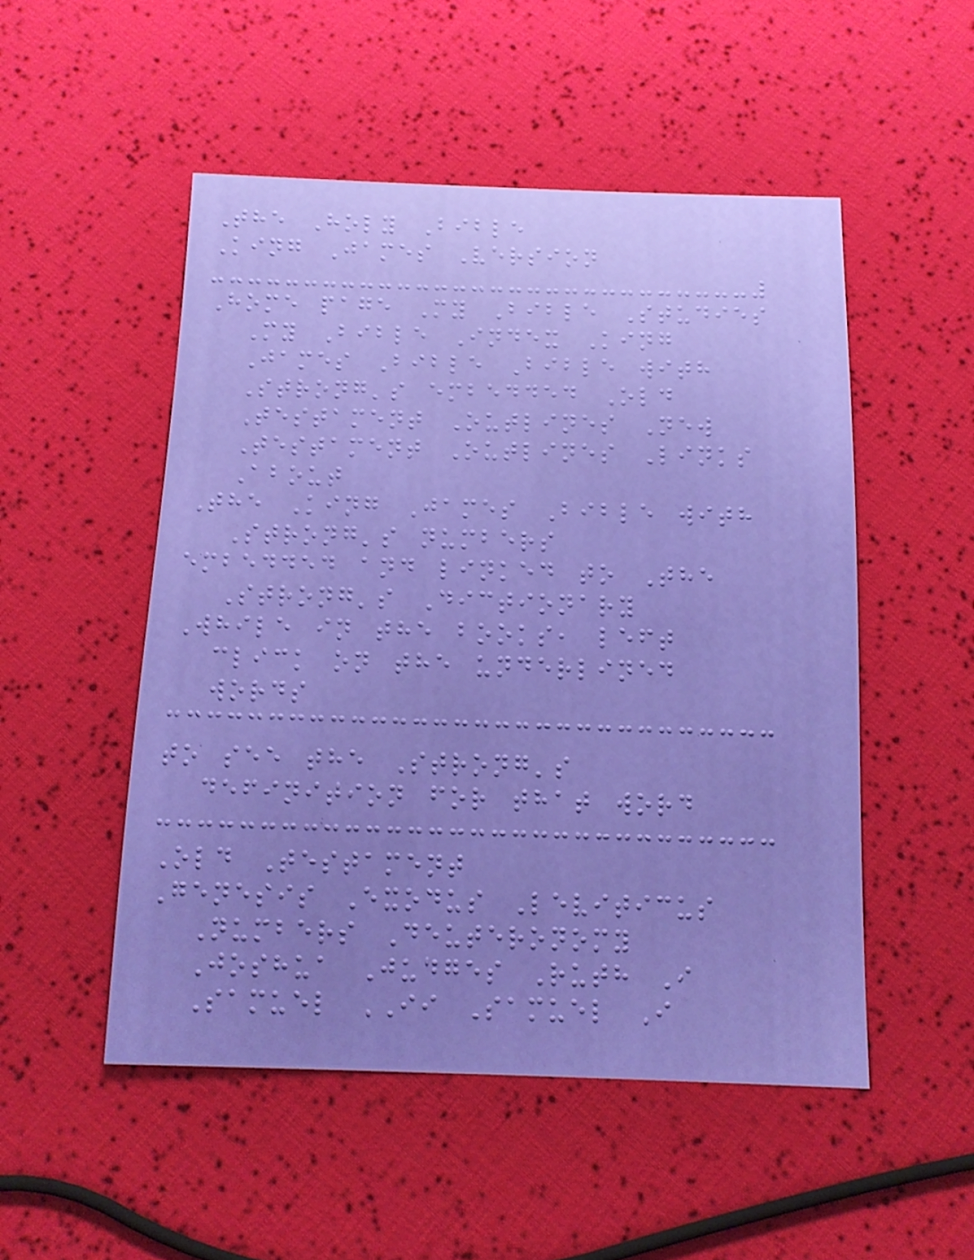The Holy Bible
King James Version
Home page My Bible Studies
My Bible Index King
James Bible Bible with
Strong's embedded Old
Testament Outlines New
Testament Outlines Links
About
The King James Bible with
Strong's numbers
embedded and linked to The
Strong's Dictionary
While in the books, left
click on the underlined
words
to see the Strong's
definition for that word
Old Testament
Genesis Exodus Leviticus
Numbers Deuteronomy
Joshua Judges Ruth I
Samuel II Samuel I
